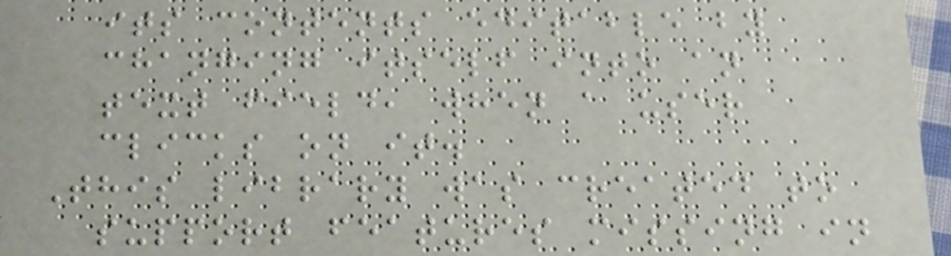its contents editable by
changing itself into an
text field, when a user
clicks on it.
This library was created to
support features missing in
